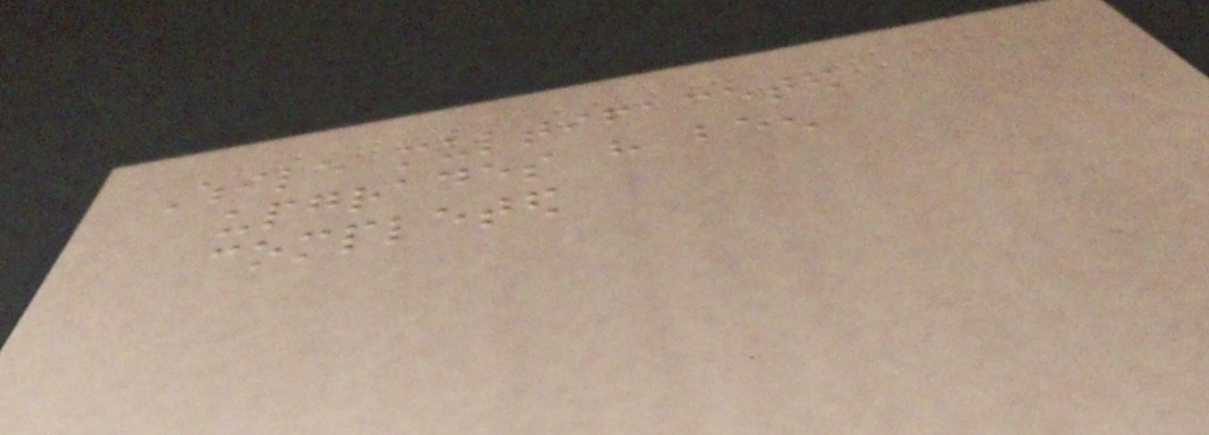While multifaceted
upgrades have been
completed
